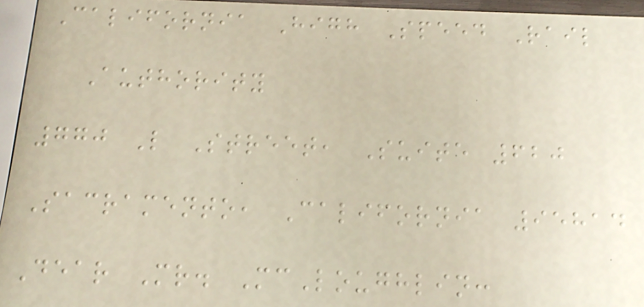California High Speed Rail
Authority
770 L Street, Suite 620
Sacramento, California 95814
Dear Mr. McLoughlin:
